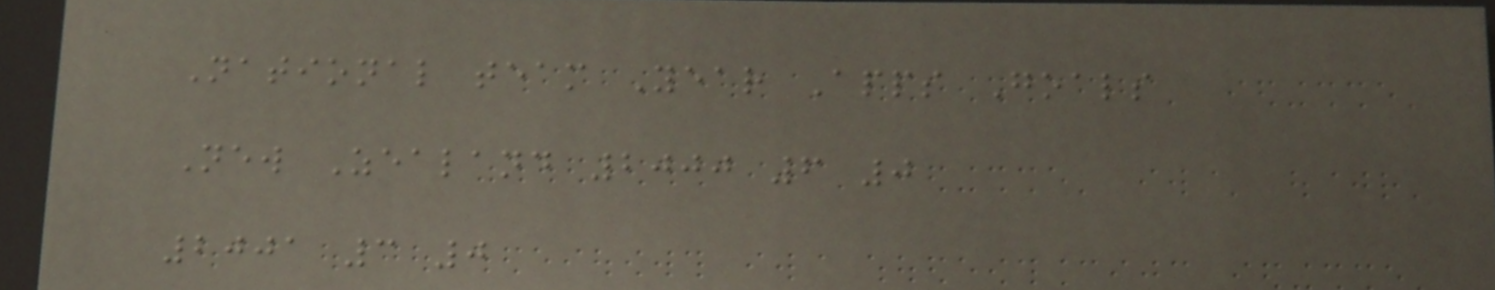National team Year Apps Goals
New Zealand 2000 6 0
2001 3 0
